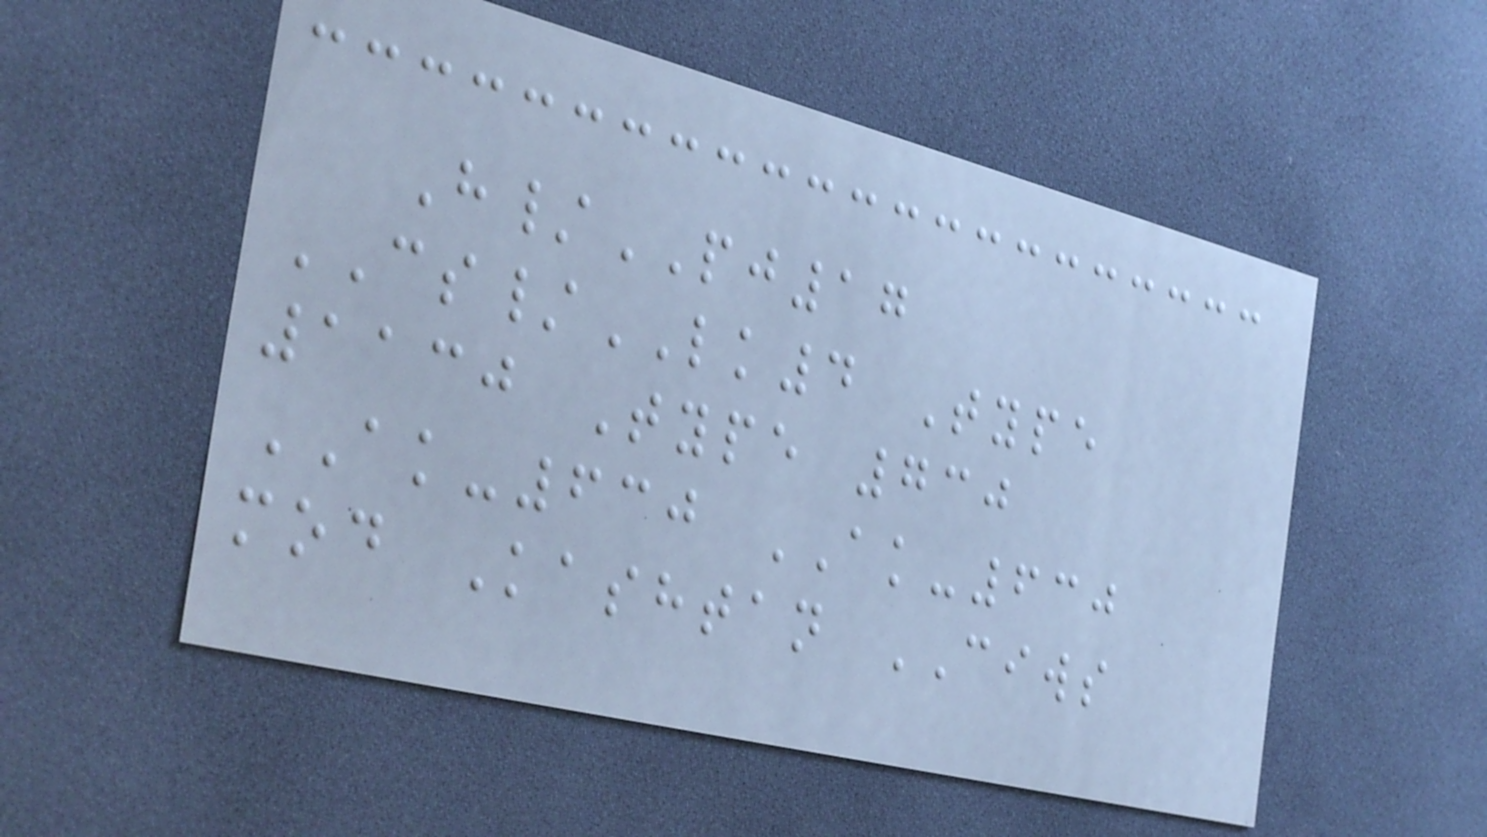H/PJ17
CS/LK4 Type
1130 Type 730
AK-630 AK-630
mod Kashtan CIWS
